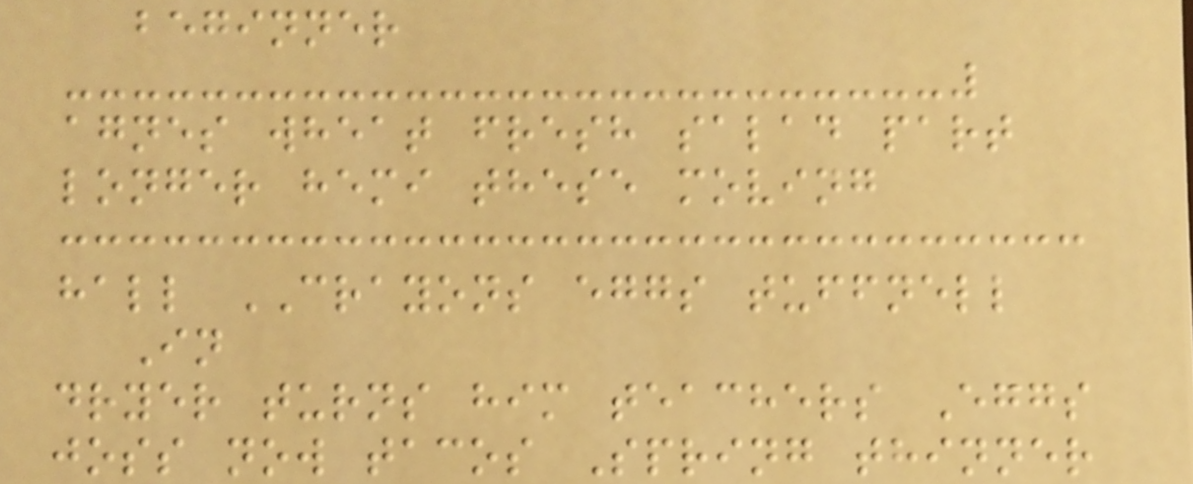beginner
agnes wheat fresh salad part
longer hemi these moving
hall CRAYONS eggs tuffnell
In
dryer turns him teachers Eggs
joss now tacos Spring thinner
